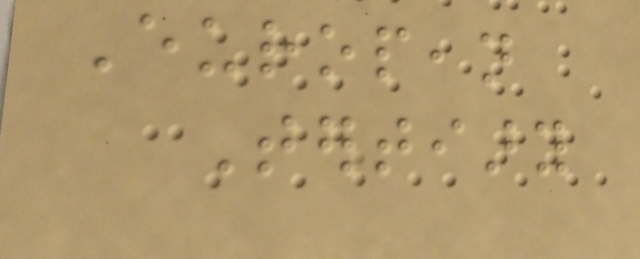European
Tertiary
